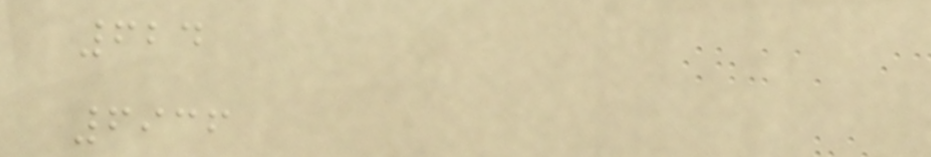624
6936
